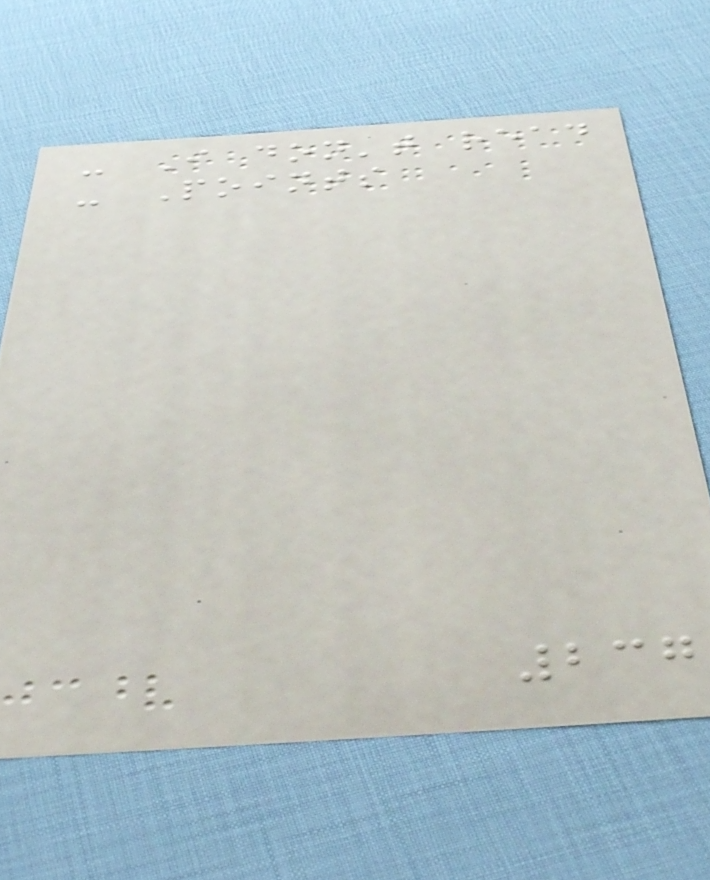- I don't read
- Points
237
